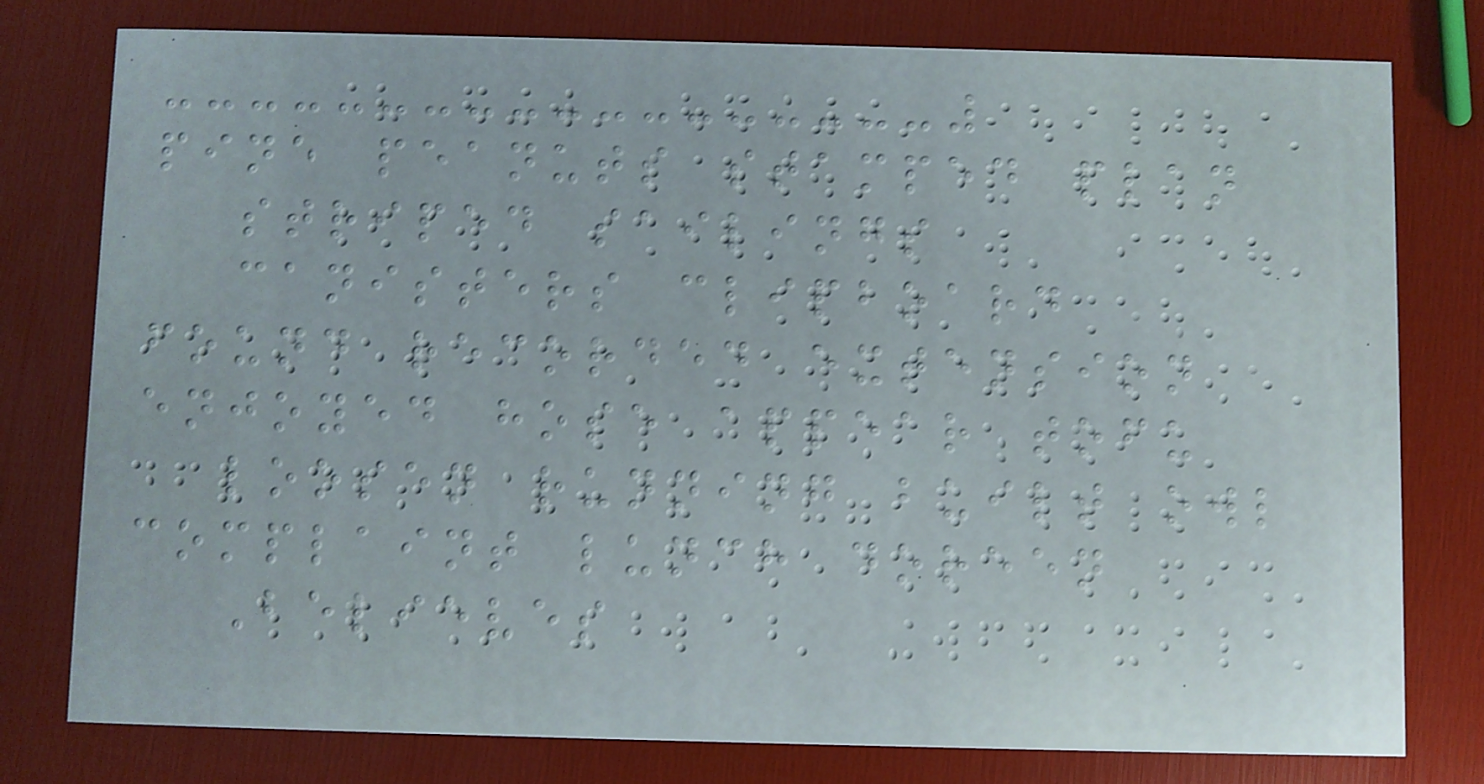pine peanuts stamped plan
striped sailings
canisters clipboard
found recorded extension
enjoyed hose appear tofu
loosen running built owl
complaint lunch doreen
Believes
